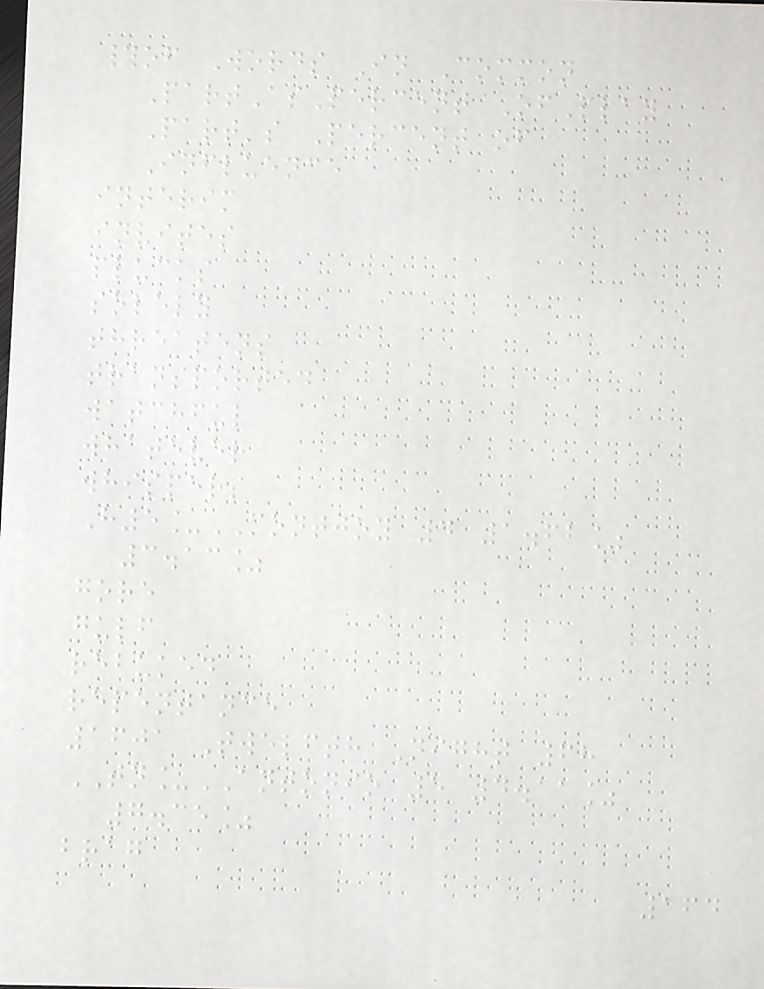#of Words In Common
PartAsPercent OfPlay
Part's Percent of
Influence
interim
invites
plucks
solely
threatens
transported
watchful
whatever
whispers
H5_MONTJOY 4 1.62%
3.13%
gore
gulf
rebuked
repentance
1601 Twelfth Night 68
TN_ANTONIO 5 4.11%
7.35%
brag
164
